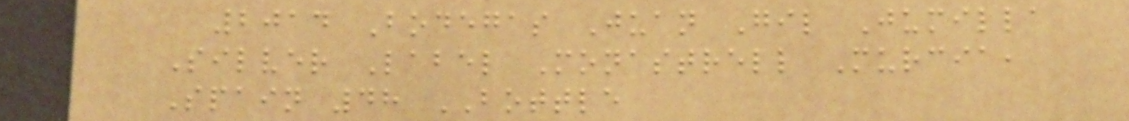2014 Bodegas Juan Gil Jumilla
Silver Label Monastrell Murcia,
Spain 48 BOTTLE
